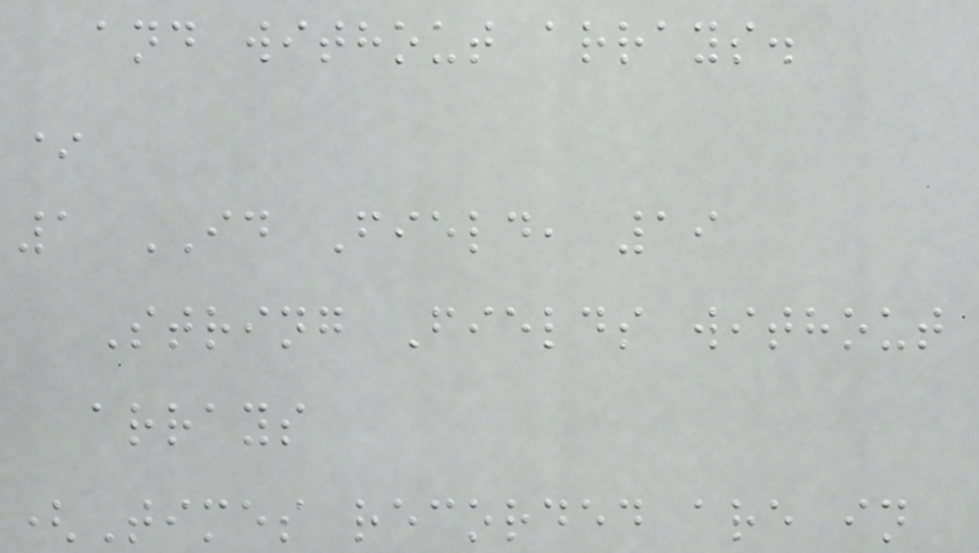and without arrays.
*
1 ID Field, 19
String Fields without
arrays
(Times recorded are in
